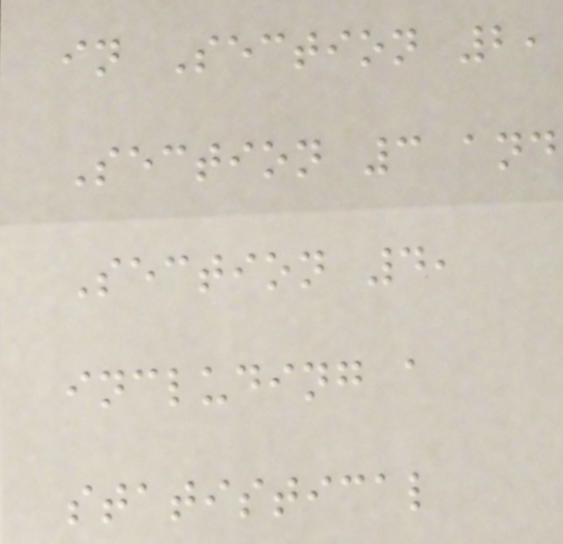in Section 2,
Section 3 and
Section 4,
including a
statistical
